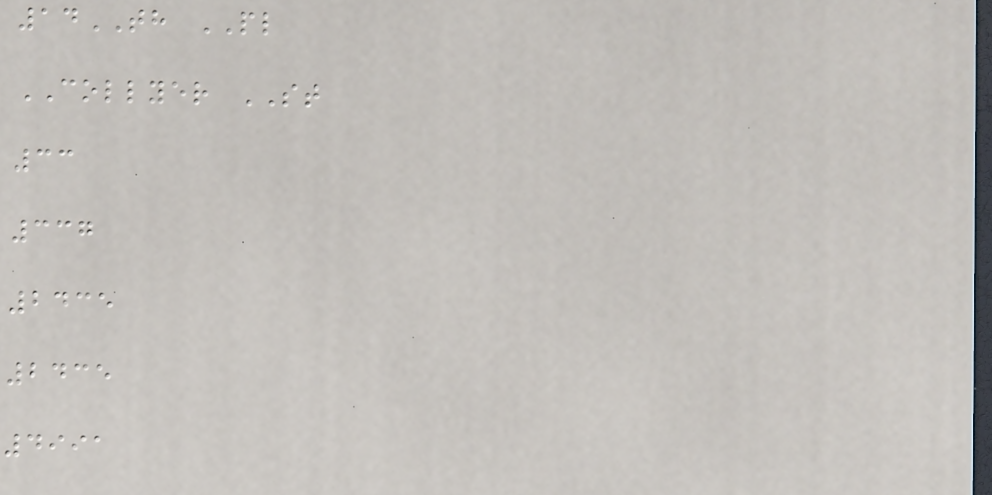14TH PL
COLLYER ST
33
337
2435
2435
4991
